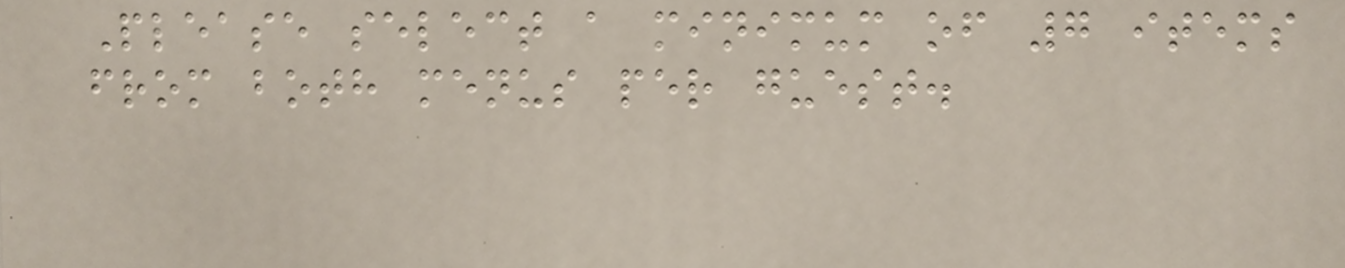Please select a minimum of 7 items
from both menus per guest.
